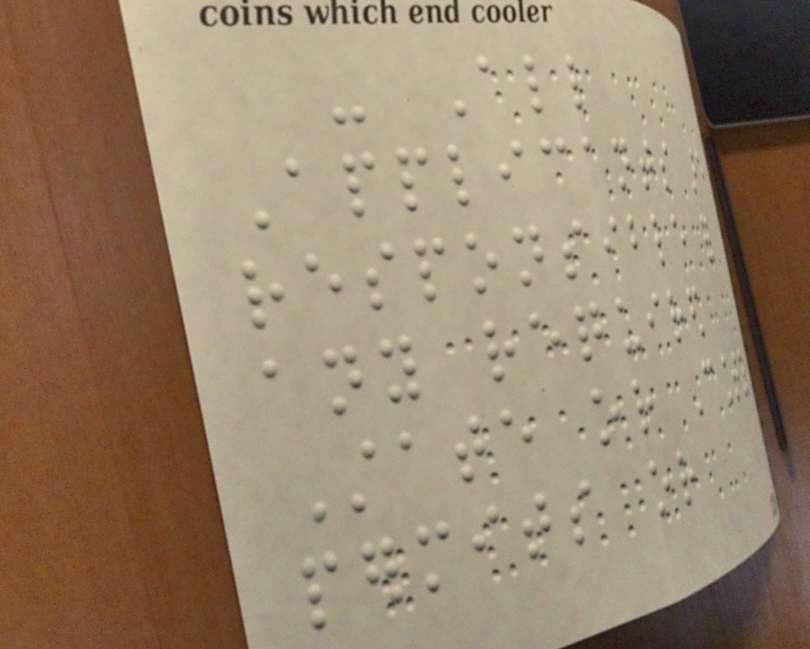- All
Applicants are
responsible for
any required
State or County
permits or
